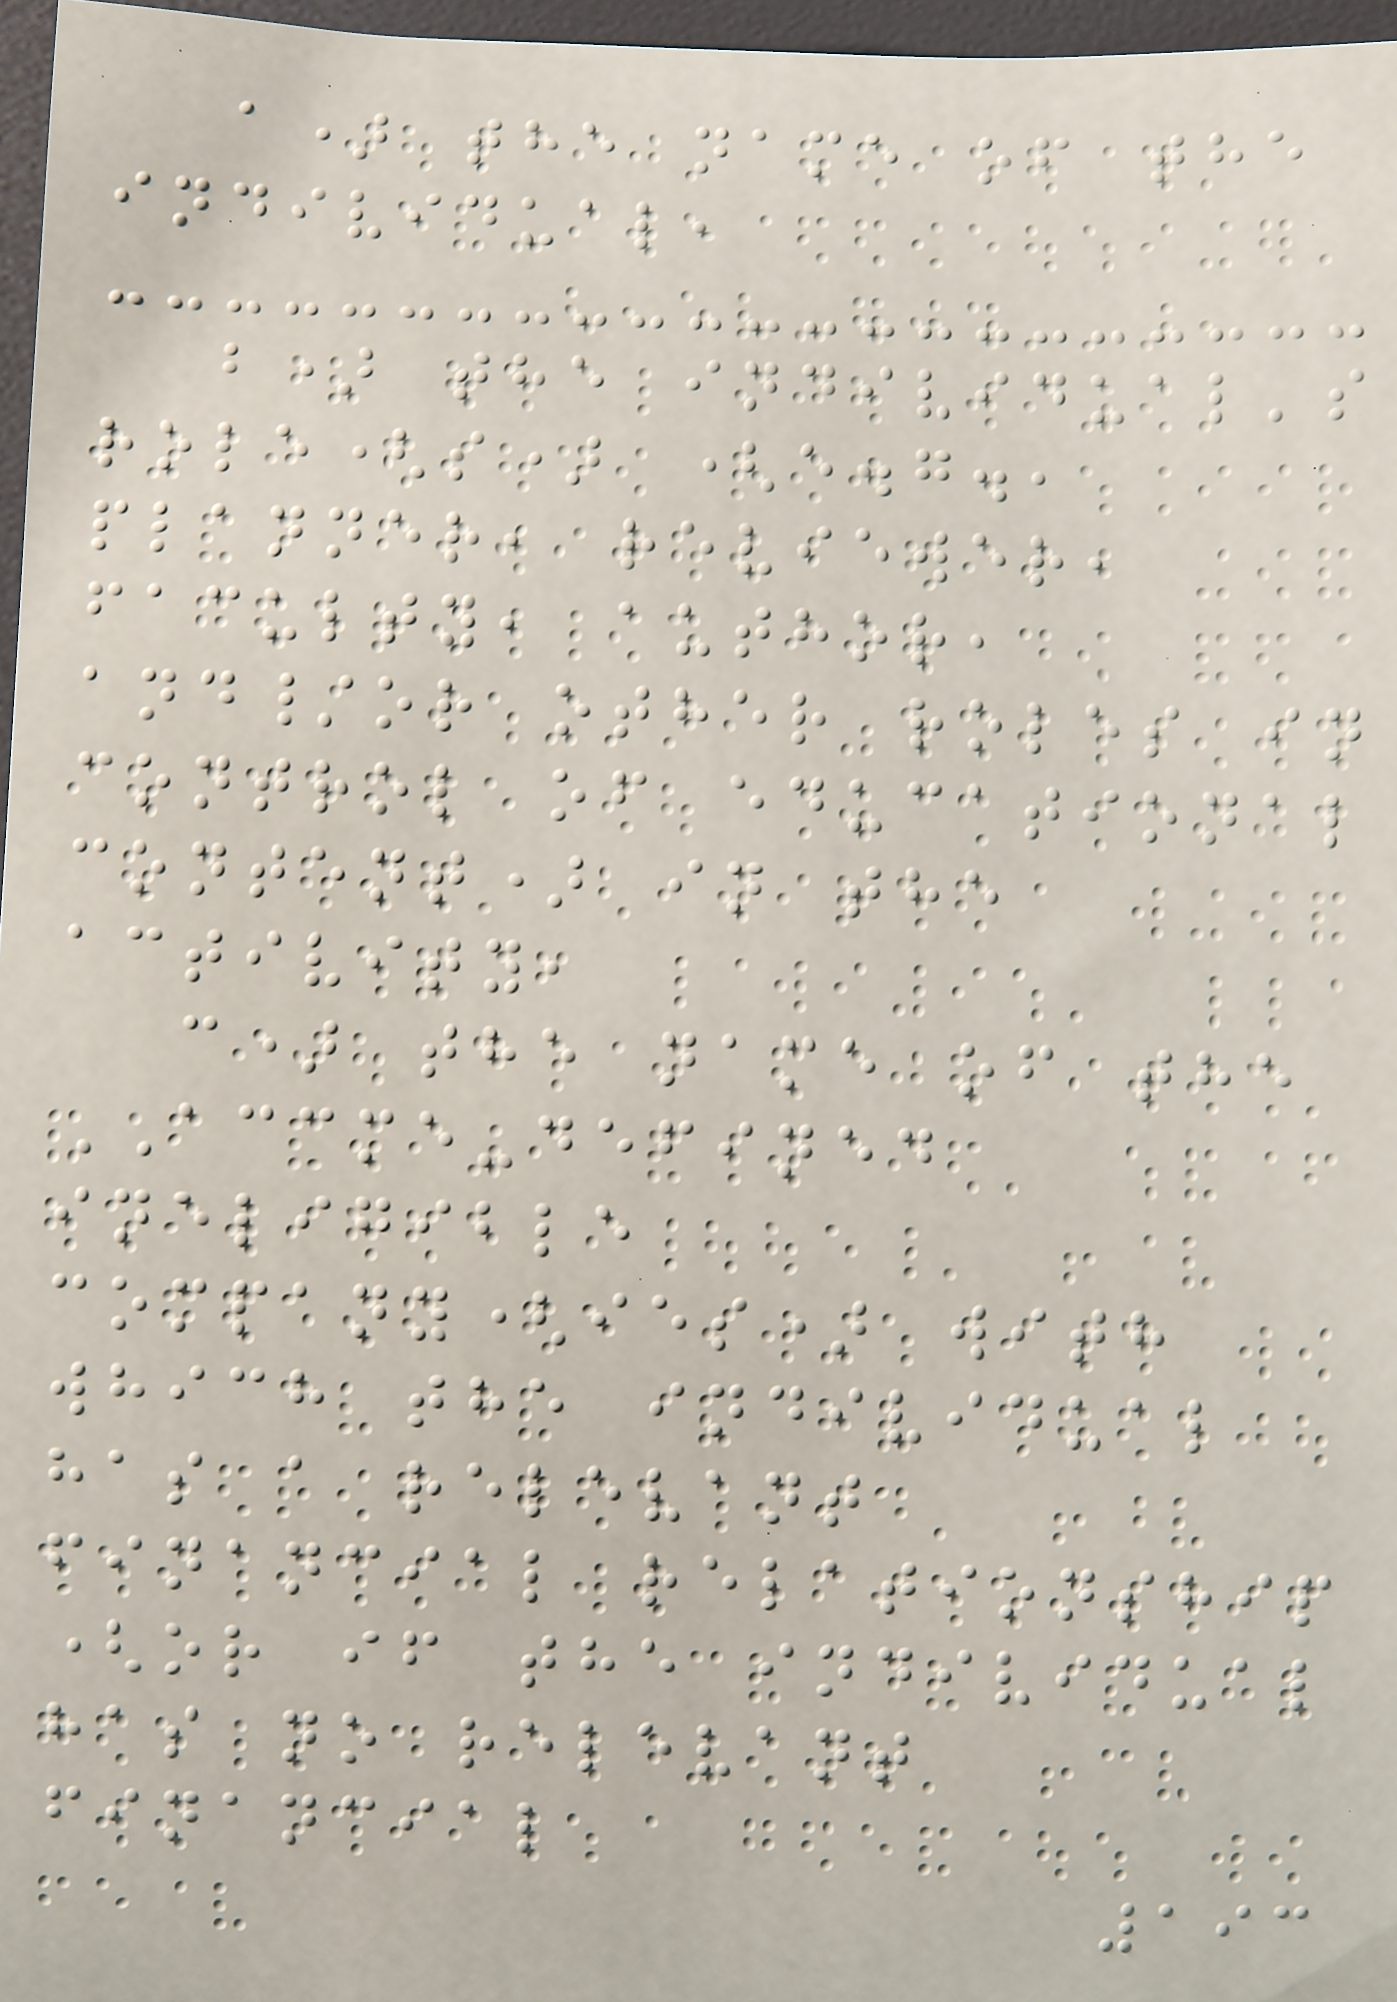a) the name of the
individual,
b) the individual's
role(s) (e.g.,
planner, reviewer,
faculty, author,
and/or other roles in
control of educational
content) in the
activity,
c) the name of the
ACCME-defined
ineligible
company(ies) with
which the individual
has a relevant
financial relationship
(or if the individual
has no relevant
financial
193
